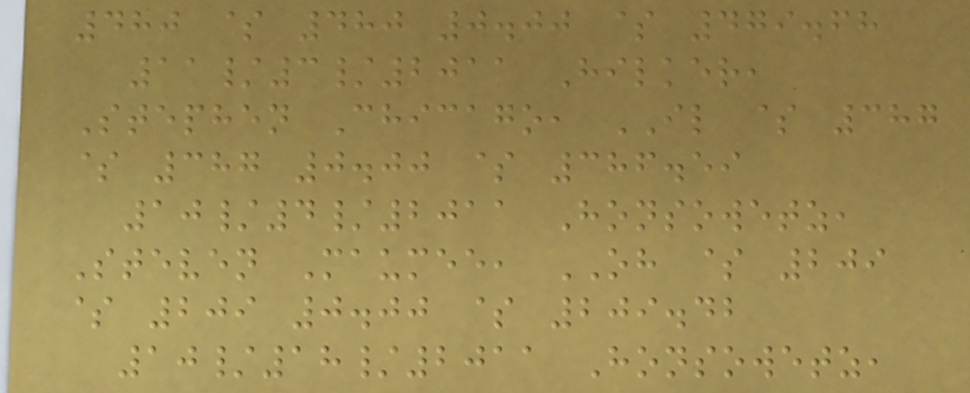480 $ 480 0.00 $ 479.68
11/3/2011 Hilker,
Stephen Chicago, IL $ 387
$ 387 0.00 $ 386.59
10/4/2011 Honsowetz,
Steven Maumee, OH $ 209
$ 209 0.00 $ 209.42
10/18/2011 Honsowetz,
